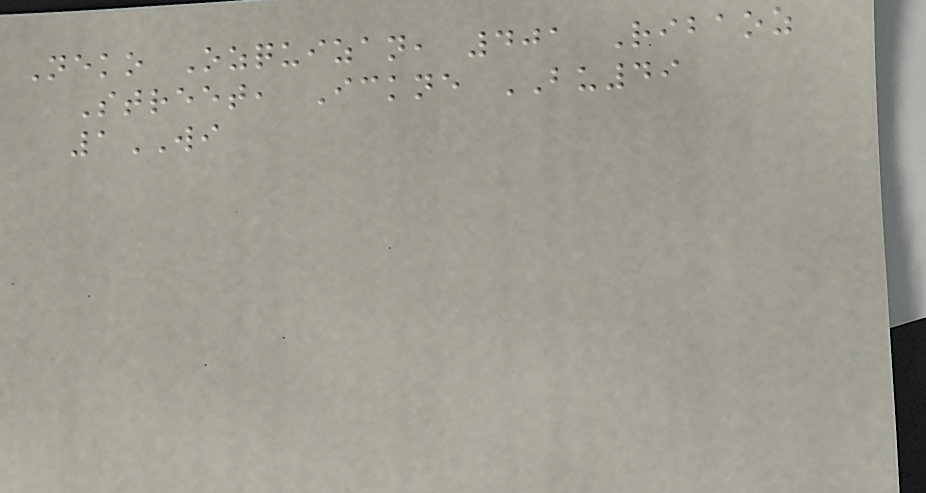Neko Ozquizan, 401 Ribaoz
Street, Ickne BU49
1WI
